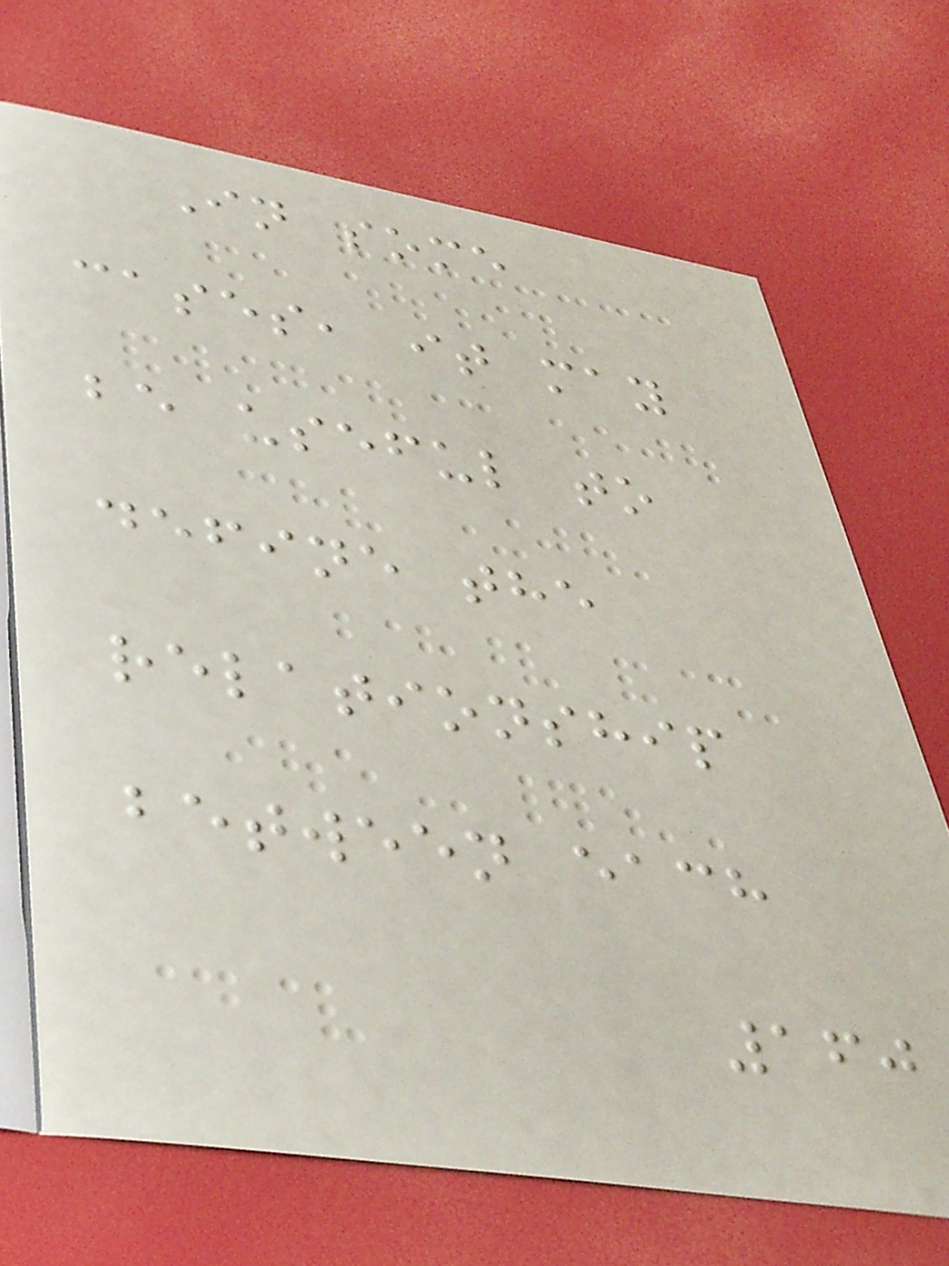In some
cases, it may
be useful to
define the
relationship
between each
160
